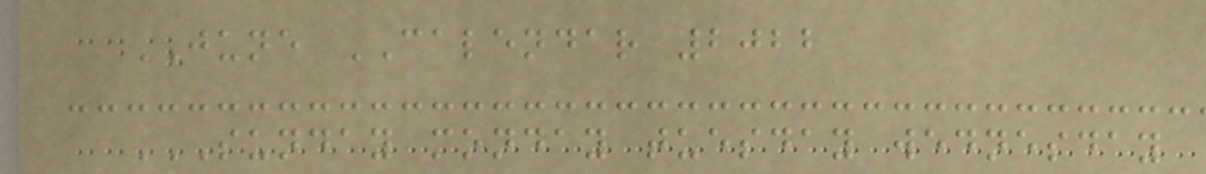JUNE CALENDAR 2022
SUNDAY MONDAY TUESDAY WEDNESDAY
